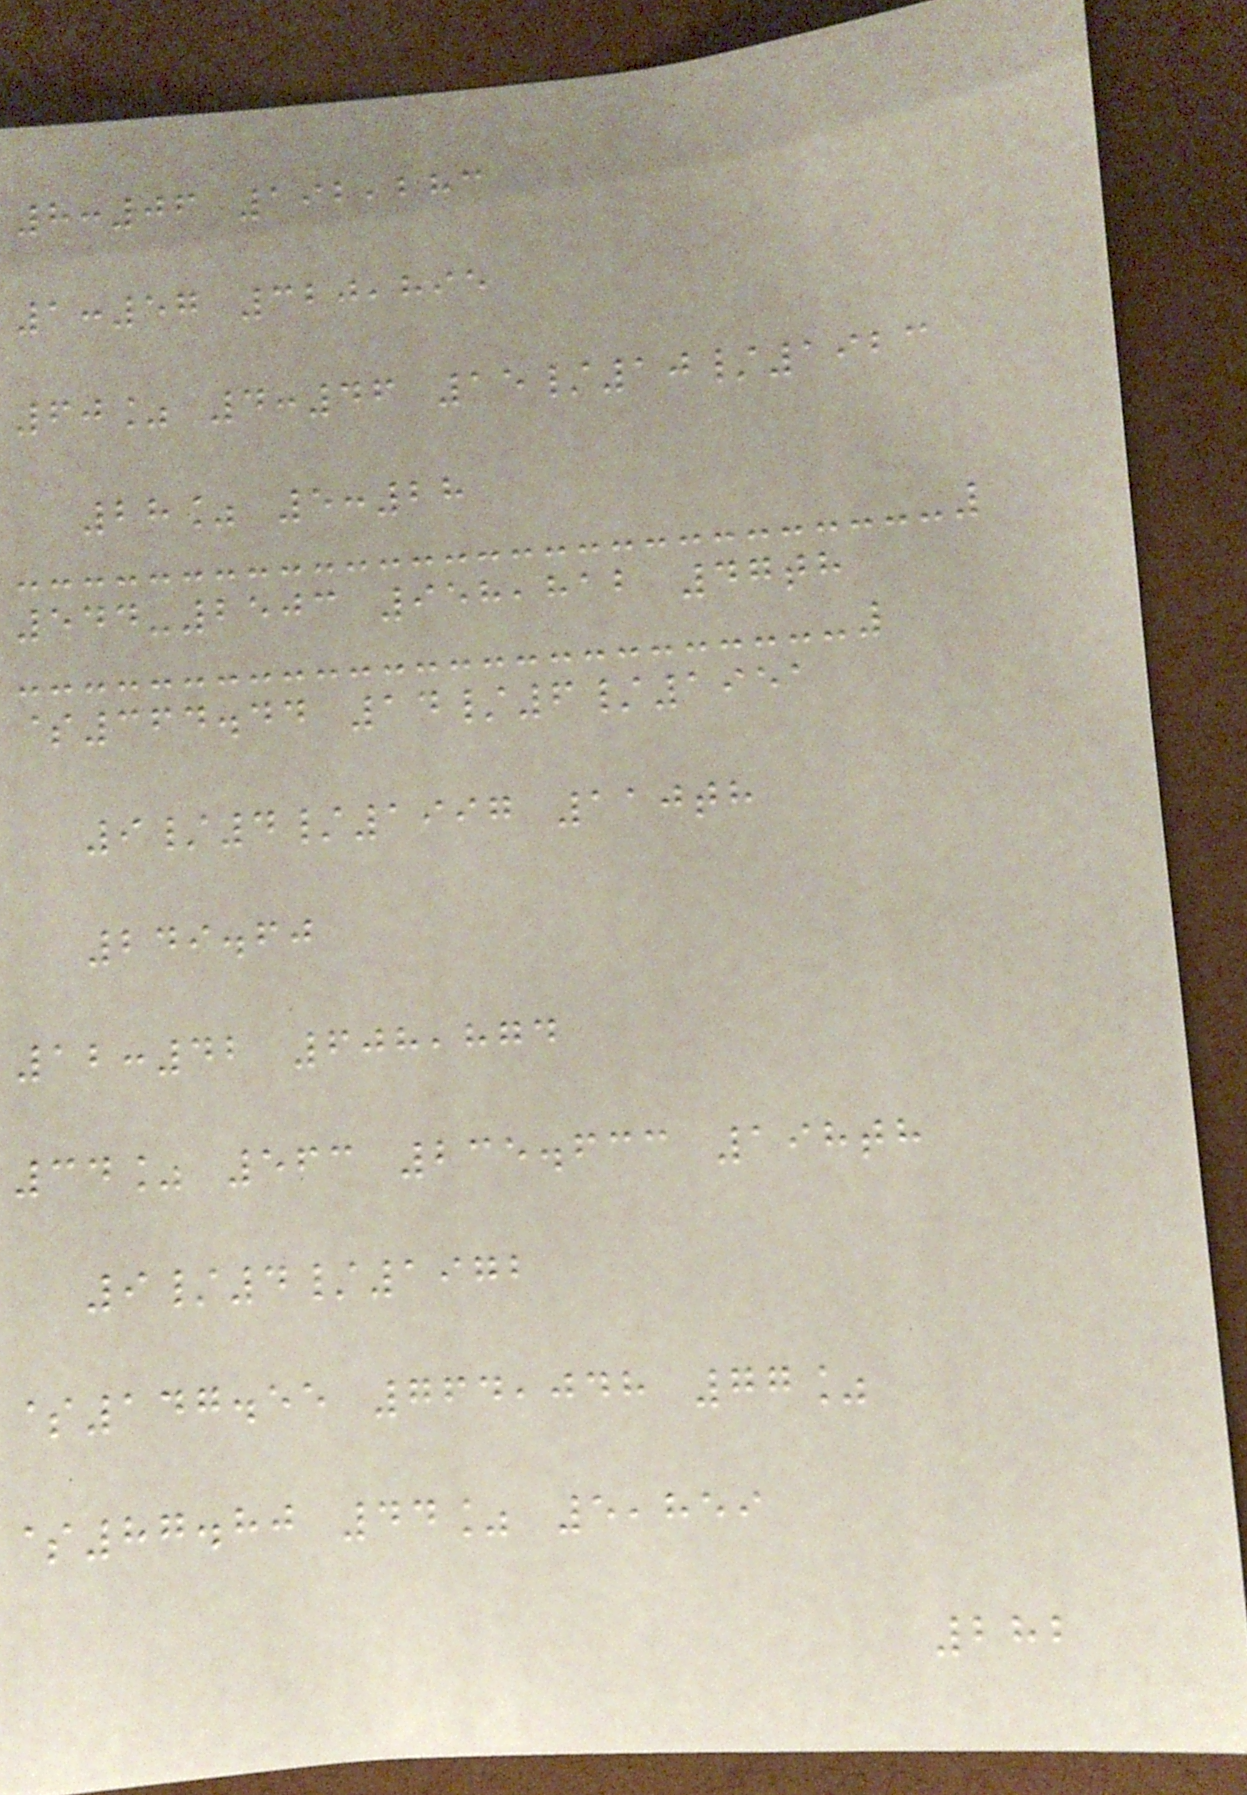8:06 192,283
1:57 320,895
60% 4:46 15/10/1923
28% 5:28
544-2503 958,812 47th
$364.44 14/6/1951
9/4/1997 110th
249.60
12:42 608,874
34% 563 235.633 198th
9/4/1972
$147.55 764,048 77%
$87.80 44% 5,859
282
